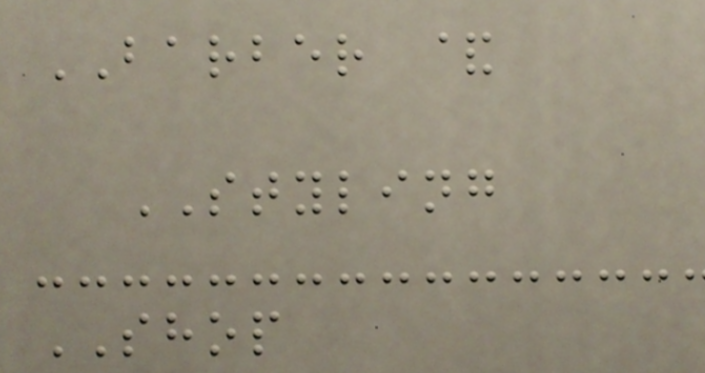BARBER &
STYLING
SHOP
